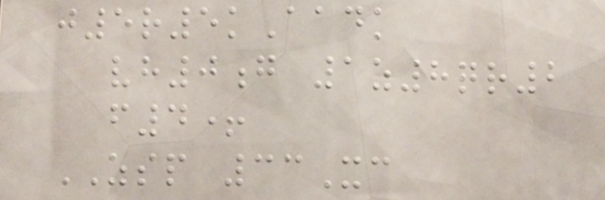j5r5kAadk
vh0g 1z8qr2
f4+
ZSP 33Xc
